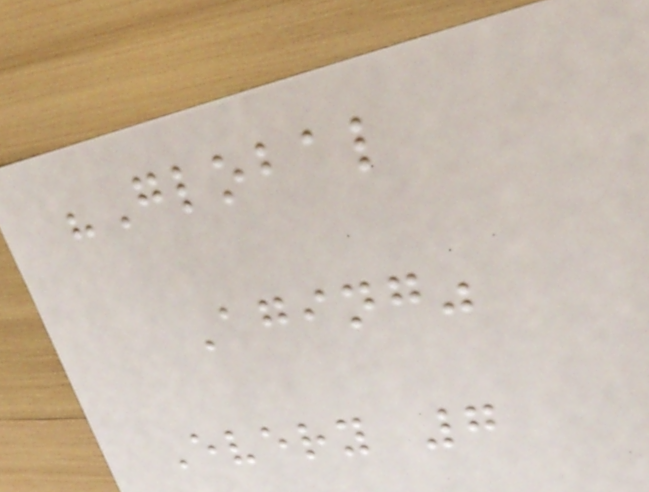"Global
Aging"
Every 7
